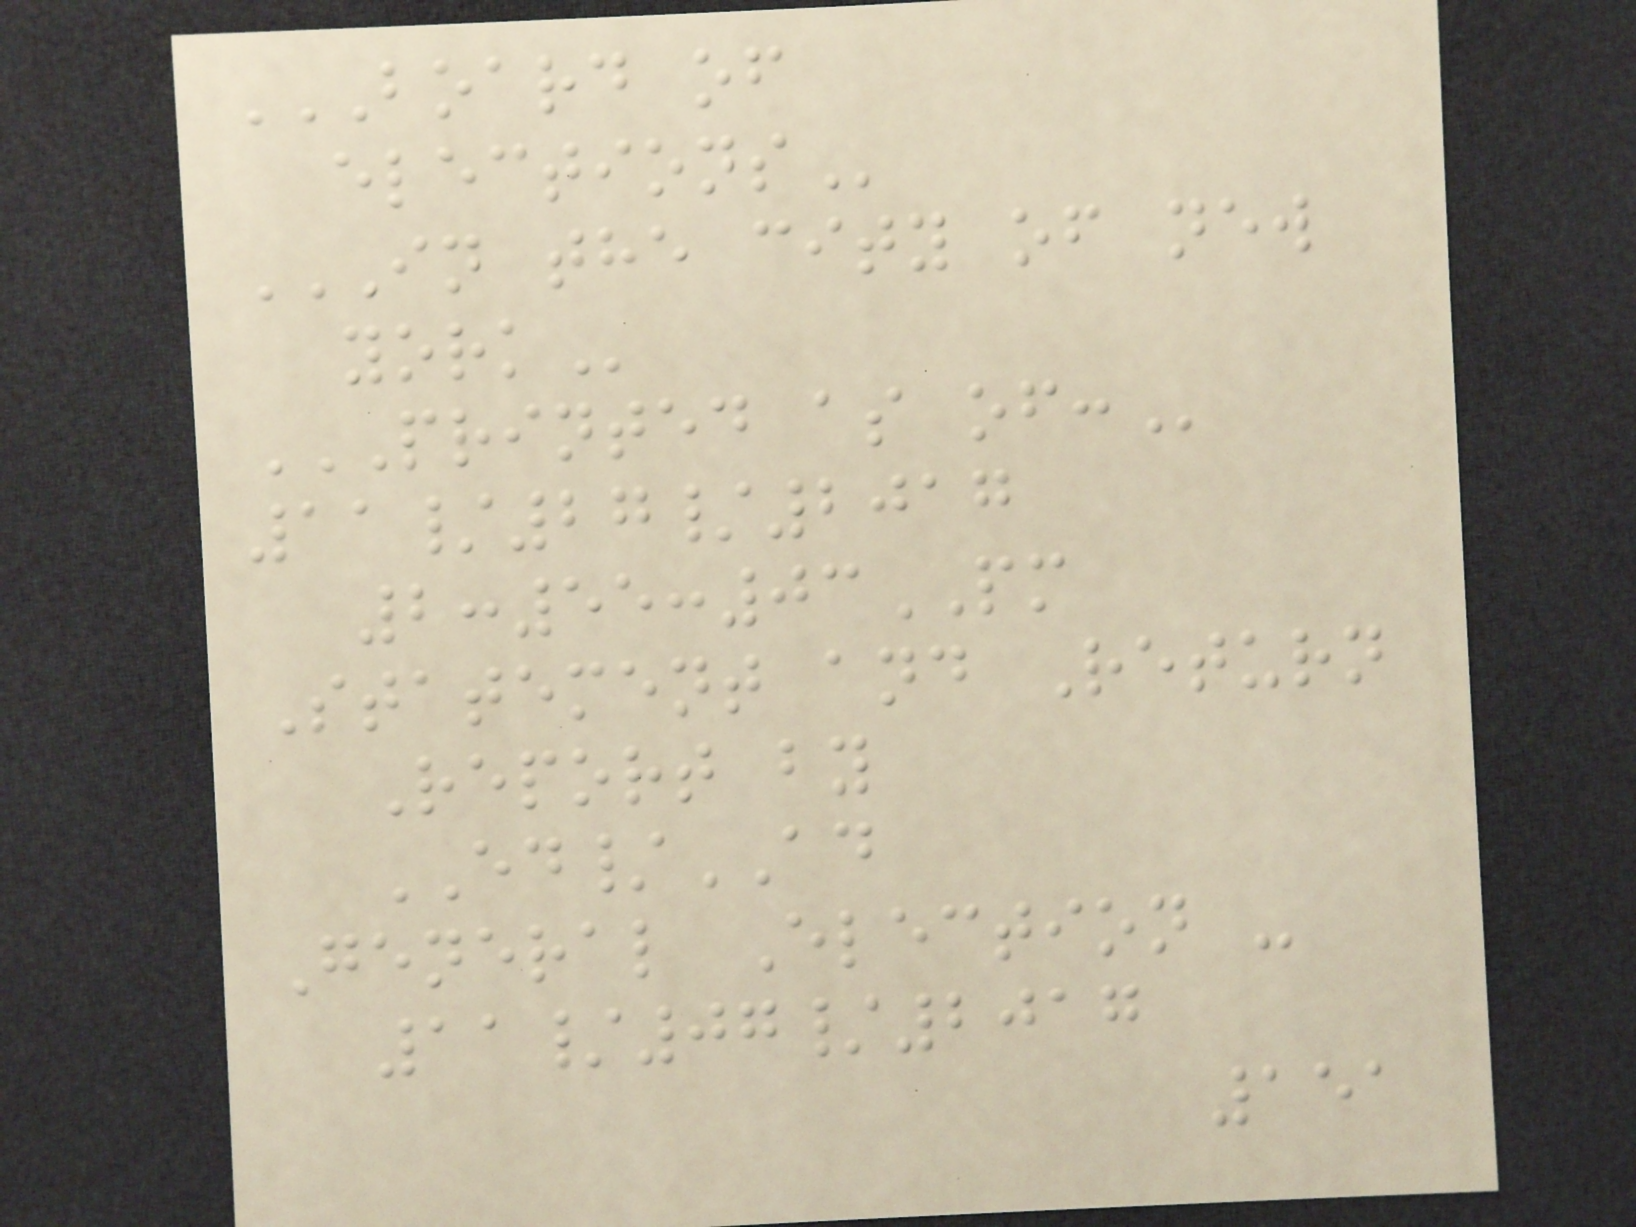BOARD OF
ELECTIONS
IN THE CITY OF NEW
YORK
PRINTED AS OF:
11/27/2017
2:55:03PM
Statement and Return
Report by
ED/AD
General Election -
11/07/2017
151
